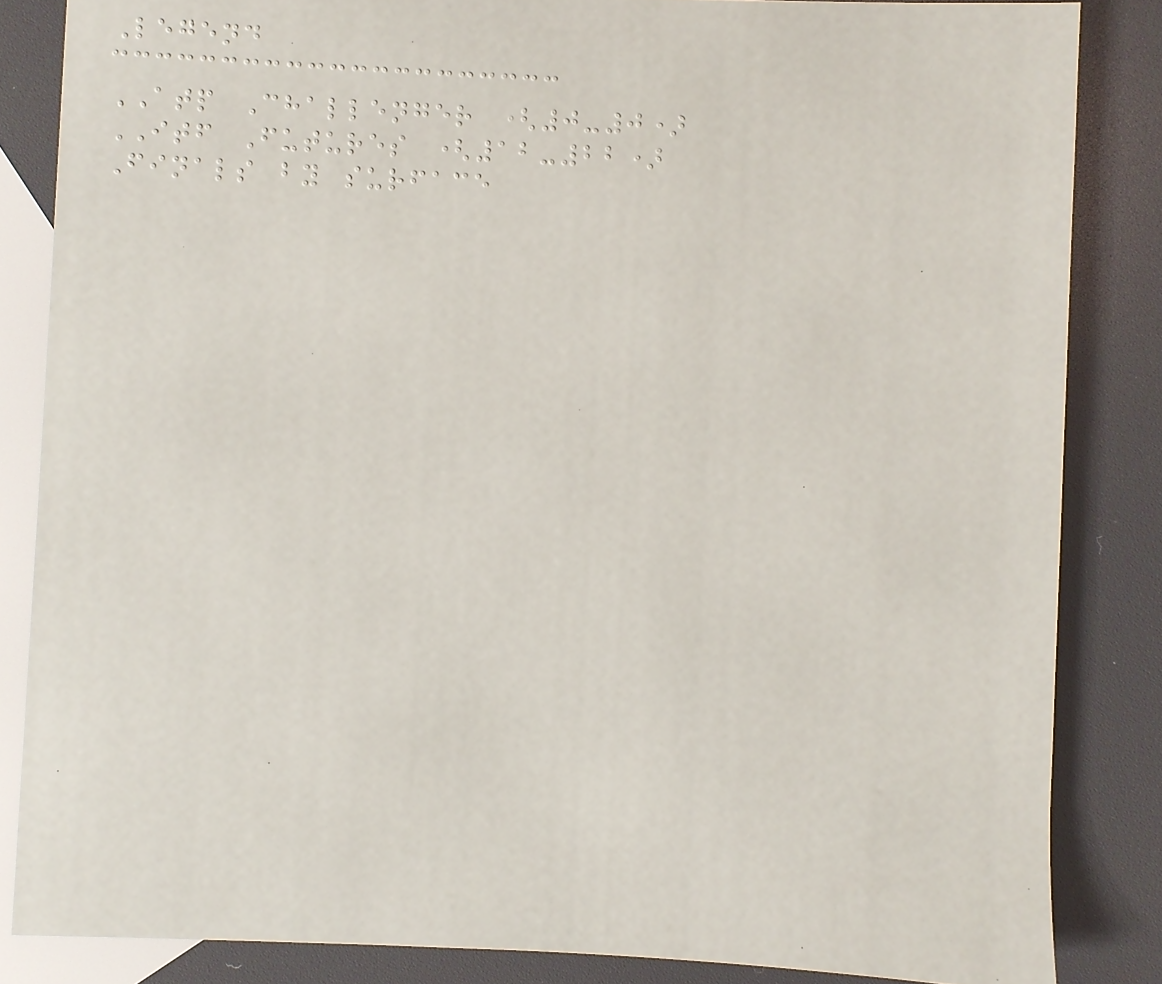Legend
ATP Challenger (0-0)
ITF Futures (12-22)
Finals by surface
